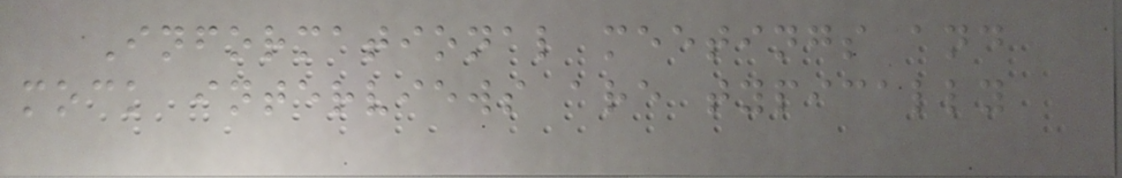Informational meetings and
mock interviews are typically
